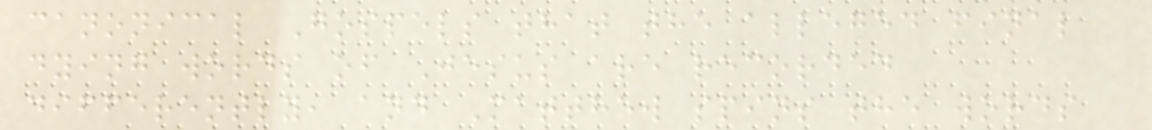canonical Gospels that the alleged final
dying words of Jesus are recorded
differently, and Matthew spins the words
